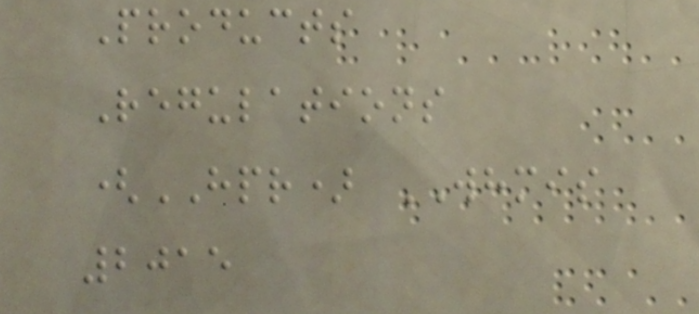Products
Regulations
(HPR) WHMIS
2015
